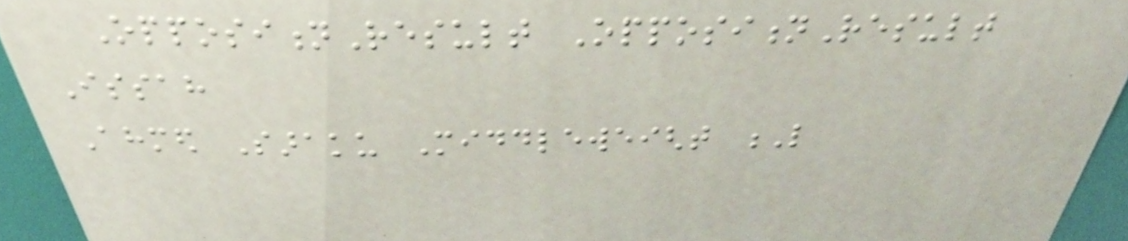OppositionResult OppositionResult
Issah
Ahmed Saraku Middleweight L
